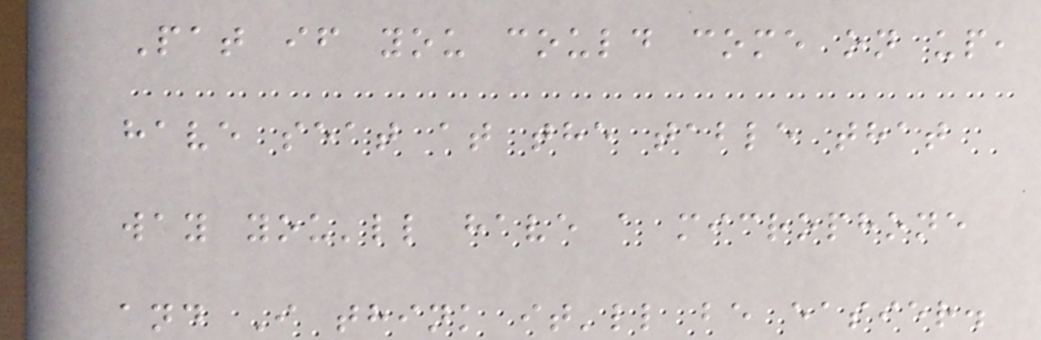Pat if you could come on up,
have seat at the table that
way you'll have a microphone
and I think it'll be easier.
